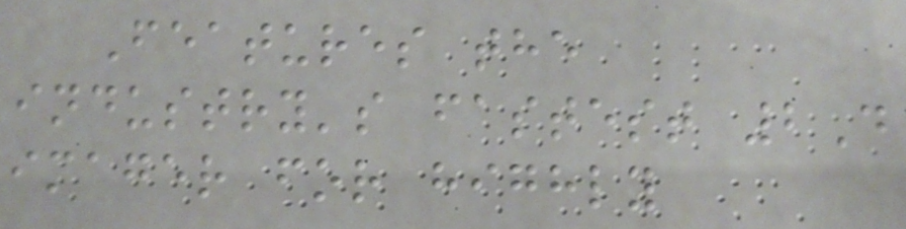Features the
industry's fastest 2D
imager for highly
